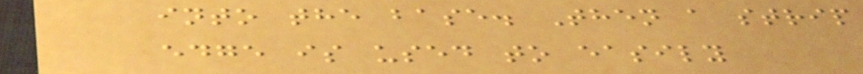into the base. Then a strip
edge is used to easily
